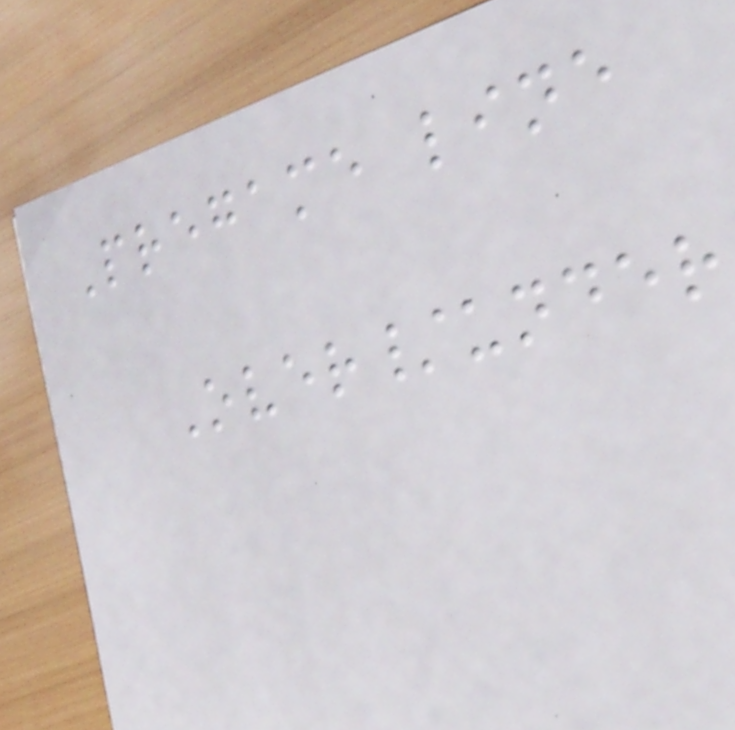Pregame line
Over/under
